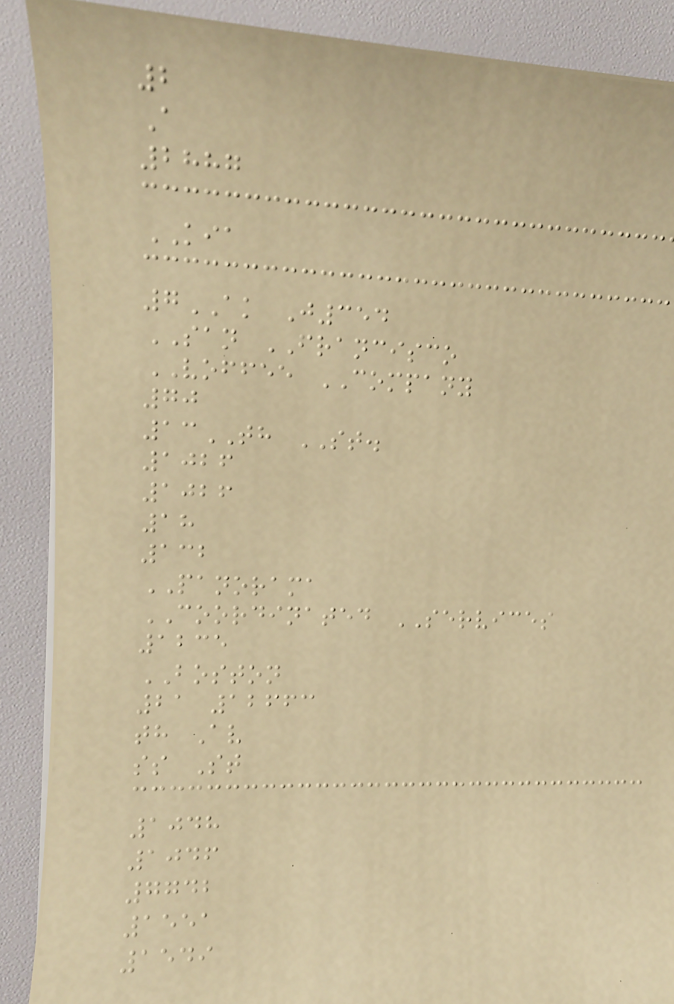2
A
2887
KIA
7AK J354
SAN FRANCISCO
VOFFEE COMPANY
70
13TH ST.
1026
1026
18
132
PANORAMA
COORDINATED SERVICES
1235
BOSTON
21 12663
th Av
ss St
1048
1046
7742
1551
1549
